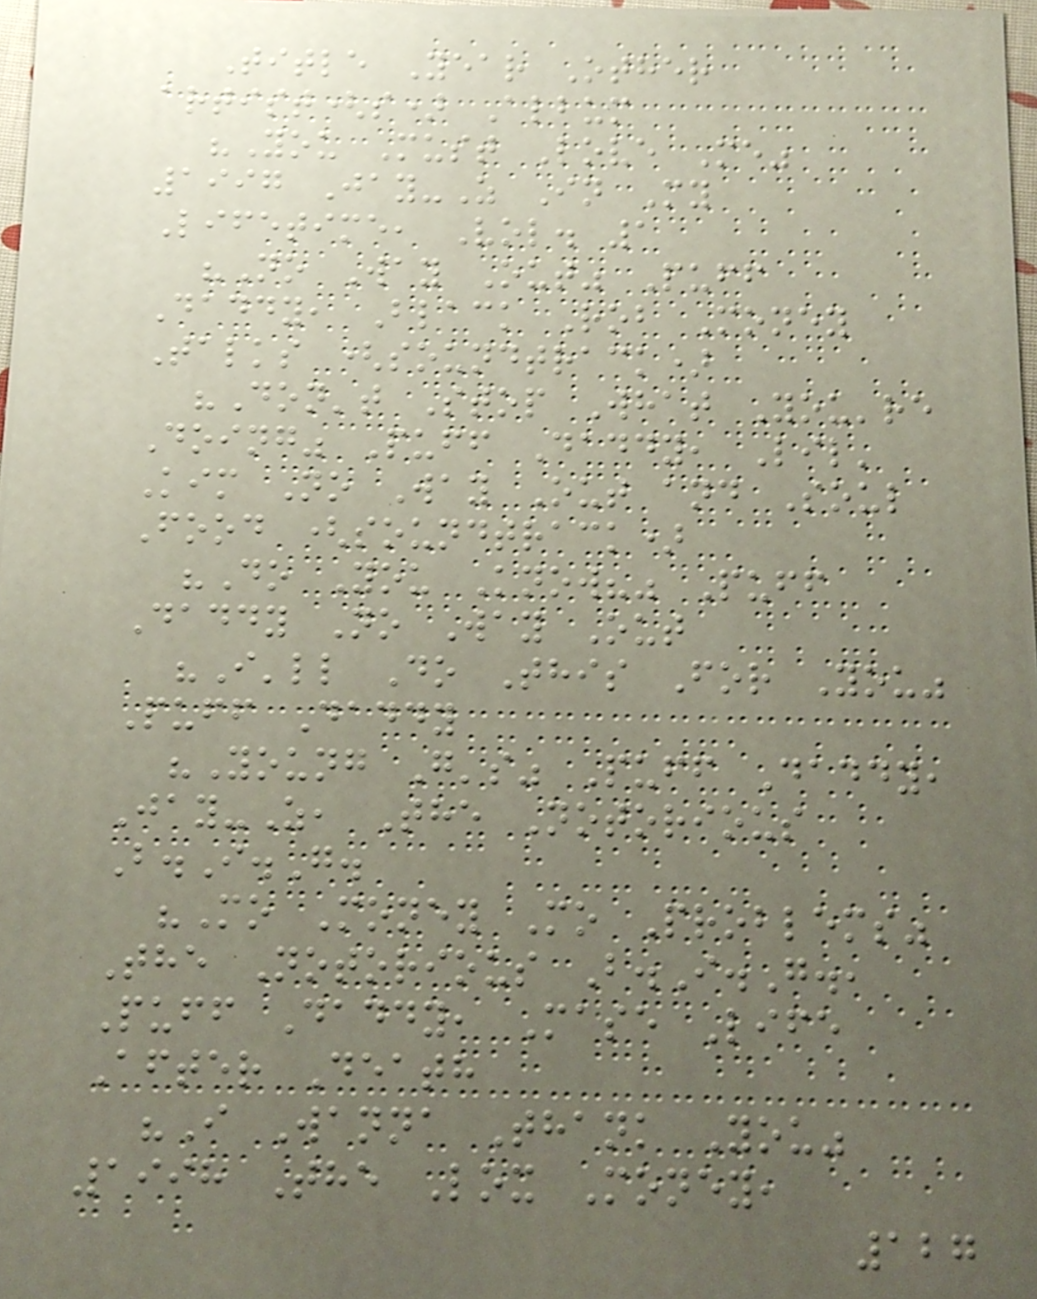Title Year Other
artist(s) Album
"You Must Love Me"
1997 Jay-Z In My
Lifetime, Vol. 1
"No Way Out" Puff
Daddy, Black Rob Money
Talks (soundtrack)
"Don't Stop What You're
Doing" Puff Daddy, Lil'
Kim No Way Out and Soul
Food (soundtrack)
"Do You Know?" Puff
Daddy No Way Out
"I'll Do This For You"
Puff Daddy
"Young G's" Puff Daddy,
Jay-Z, The Notorious
B.I.G.
"Mo Money Mo Problems"
The Notorious B.I.G.,
Puff Daddy, Mase Life
After Death
"I Wanna Thank You"
1998 The Lox Money,
127
